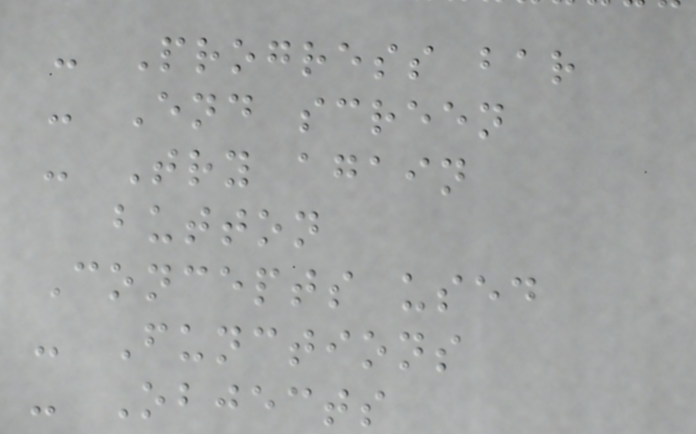- Progress bar
- End screen
- Try again
button
Concepts used
- Functions
- Objects
